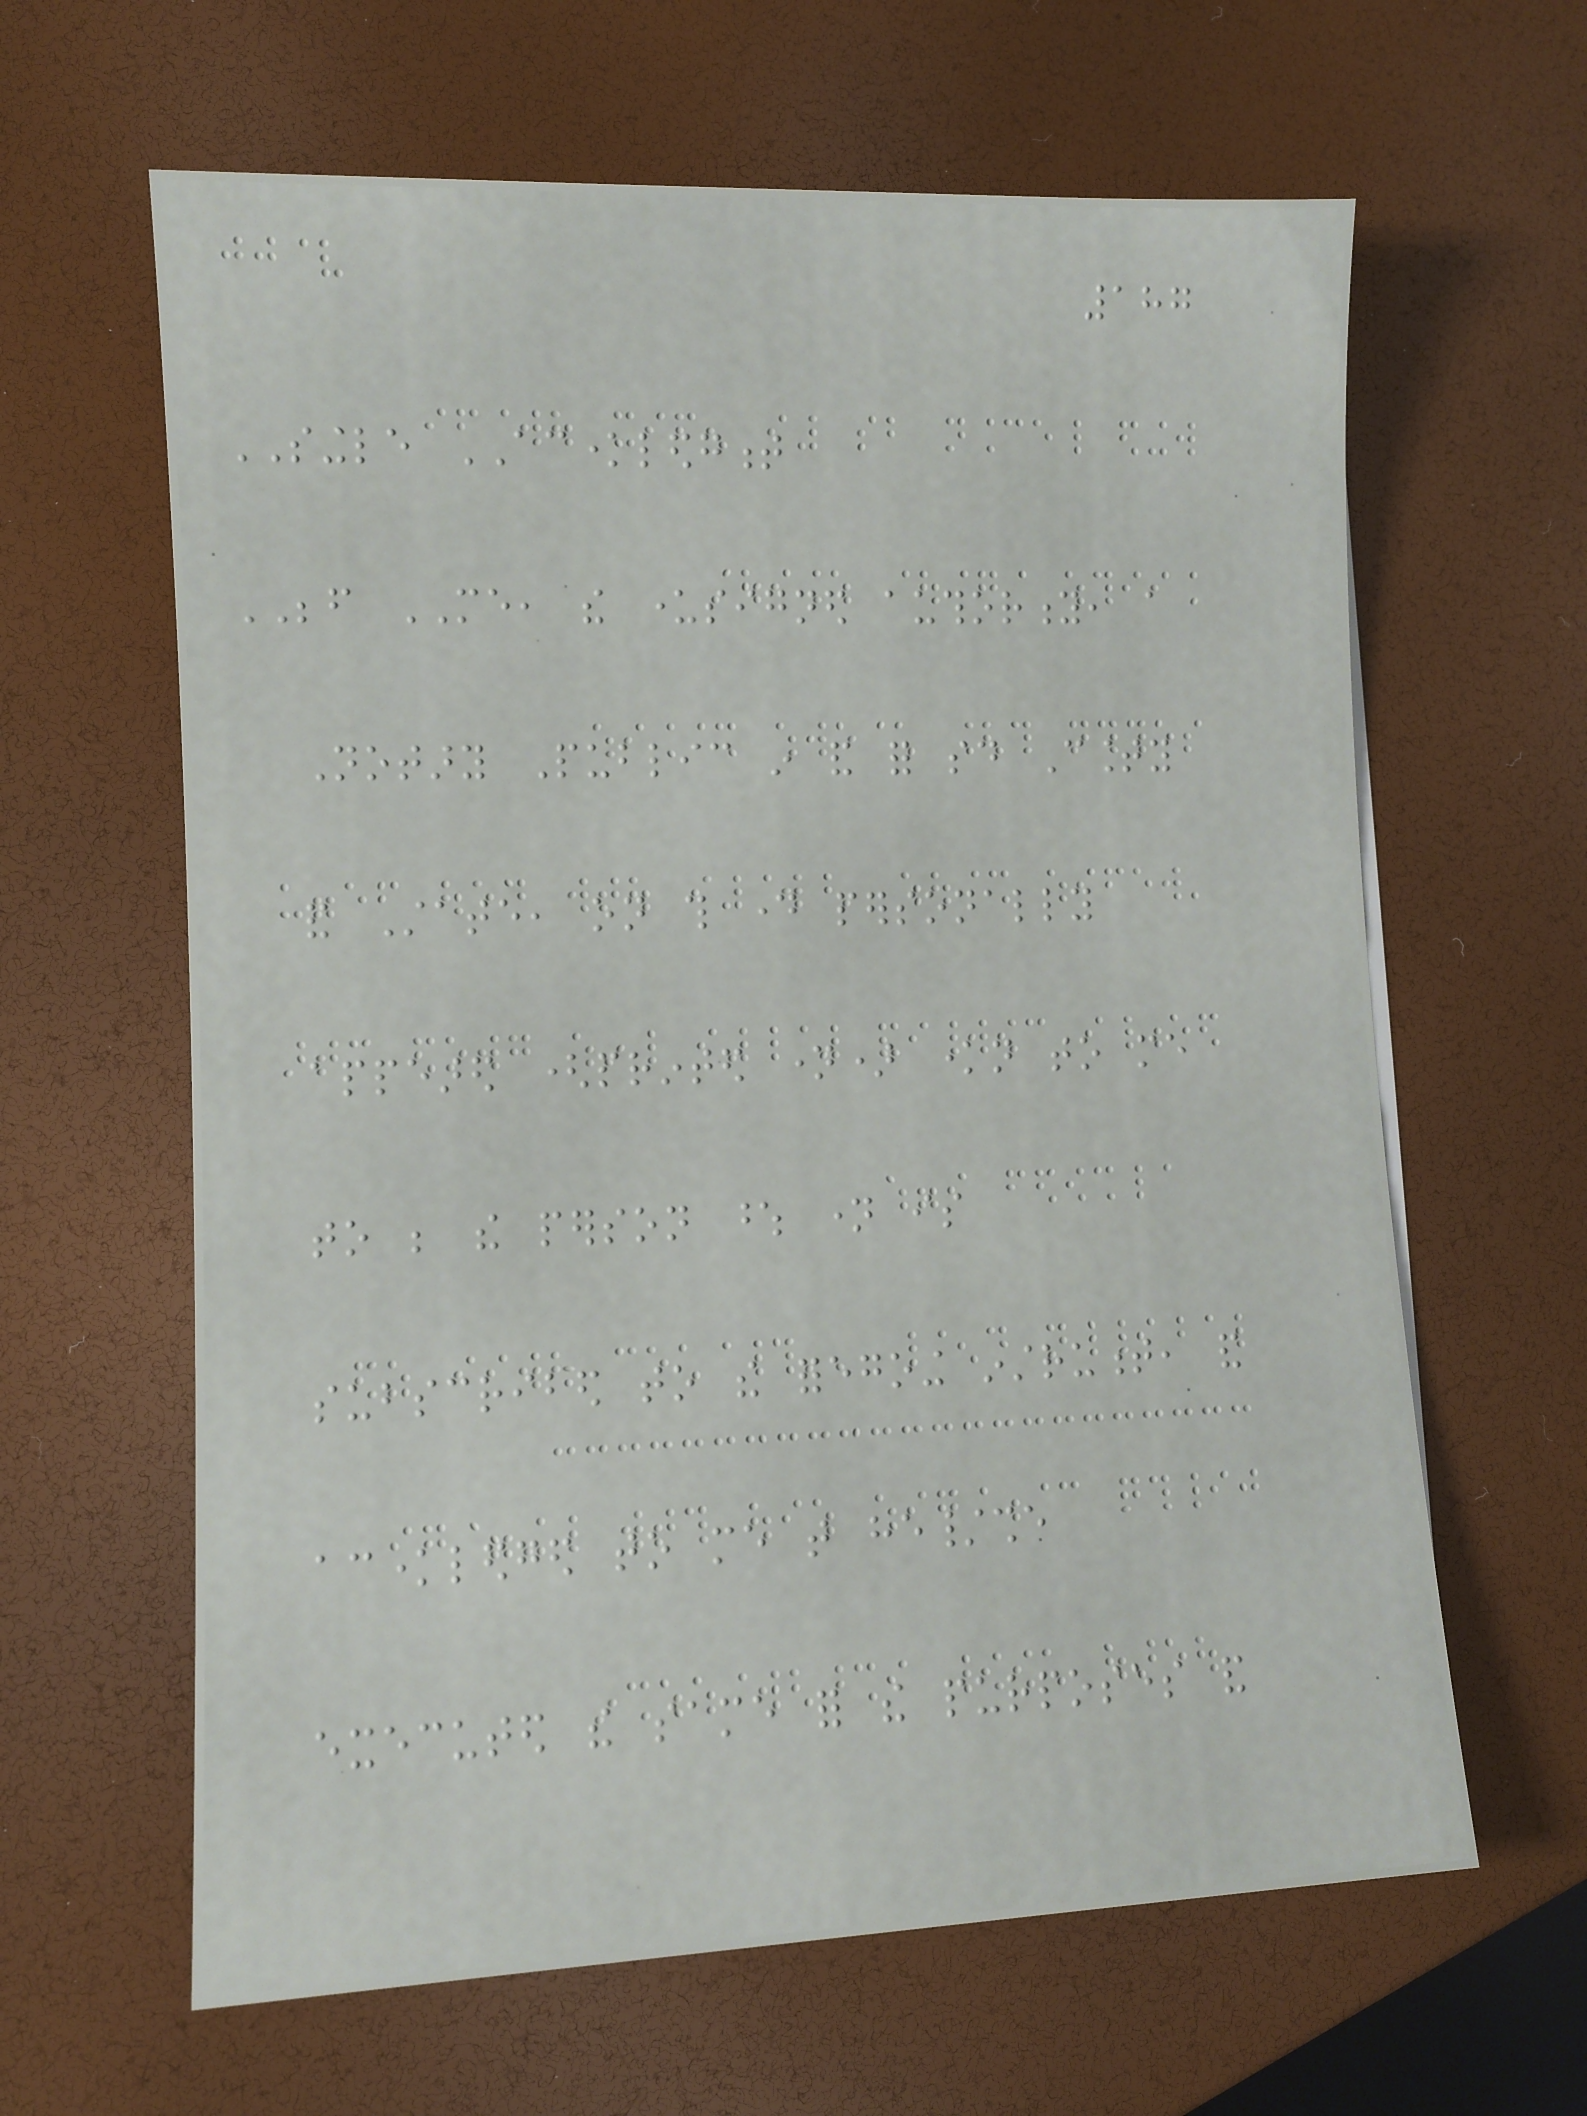187
SINGLE ACKNOWLEDGMENT
BEFORE ME, the undersigned authority, a
Notary Public in and for said County
and State, on this day personally
appeared (printed name) known to me
to be the person whose name is
subscribed to the foregoing instrument, and
acknowledged to me that he/she
executed the same for the purposes and
